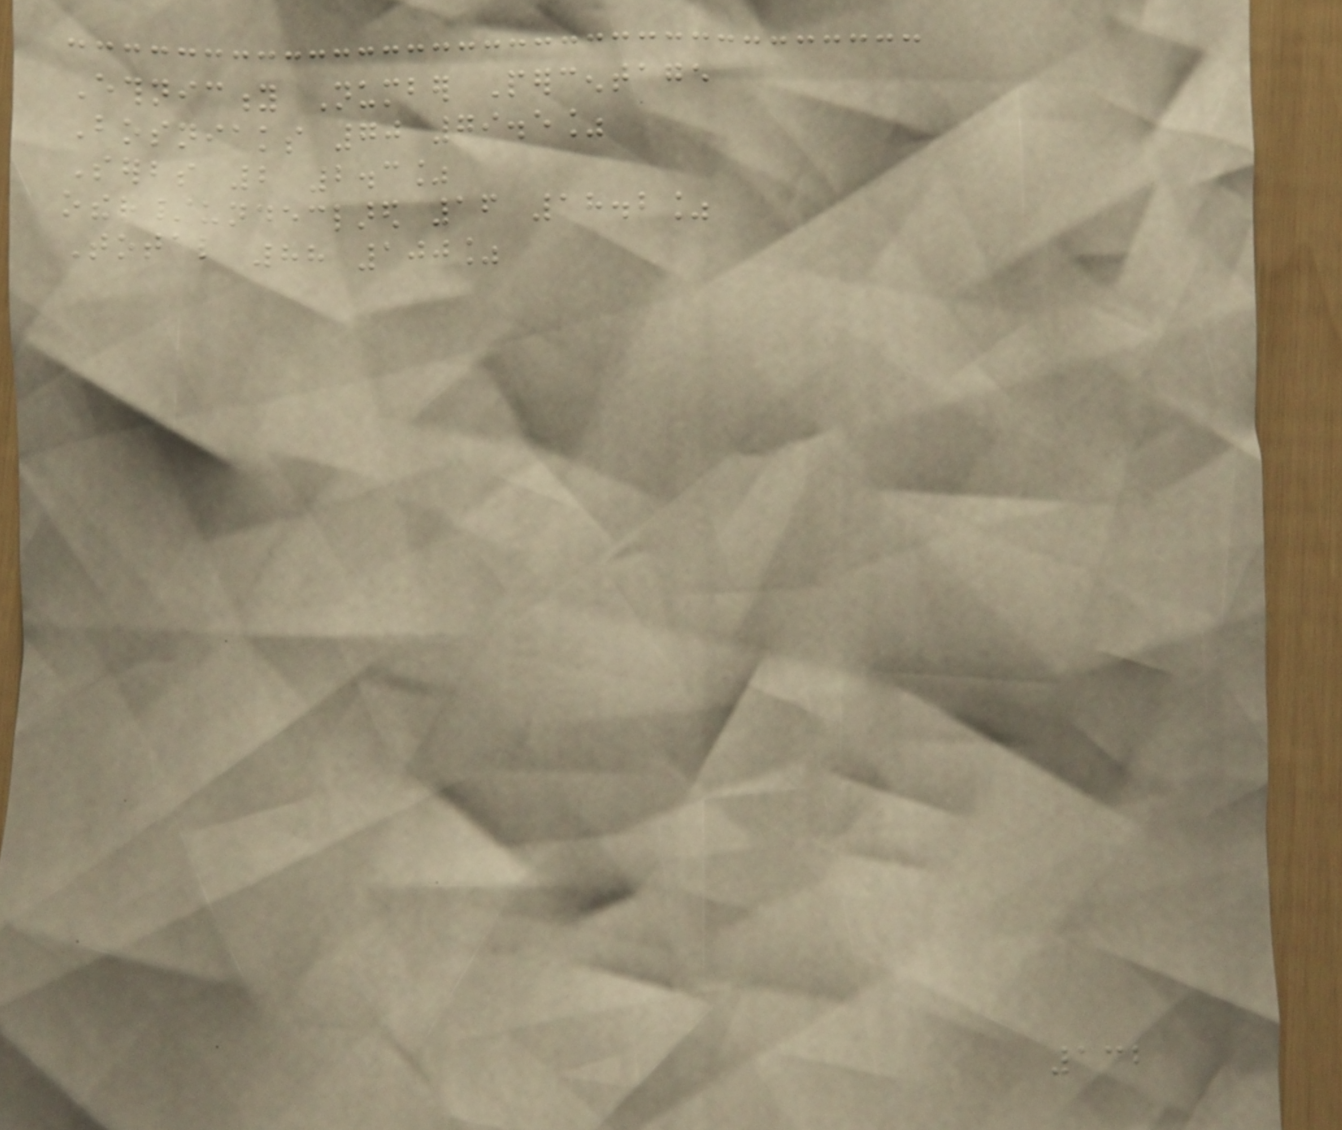Ethnicity Number Percentage
Bosniaks 70 79.5%
Serbs 2 2.3%
other/undeclared 16 18.2%
Total 88 100%
132
